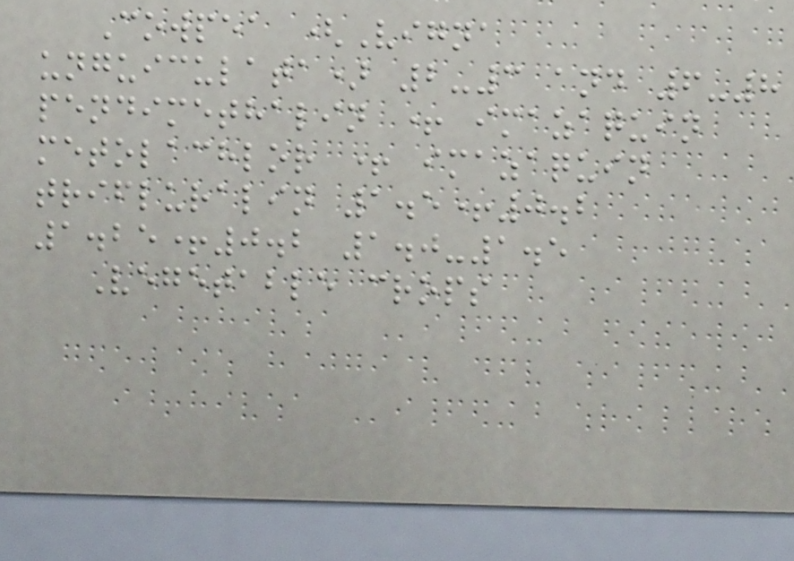Cowpea (Vigna
unguiculata) 2-3 and 6-8
pendimethalin + imazaquin
metolachlor + imazaquin
trifluralin 1.5+0.2
1.25+0.2 1.0-1.5
Vegetable crops
